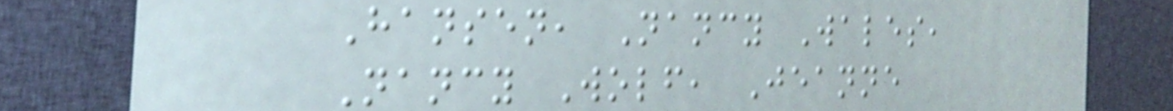Hansen, Nancy Wales,
Nancy Wolf, Jeanne
